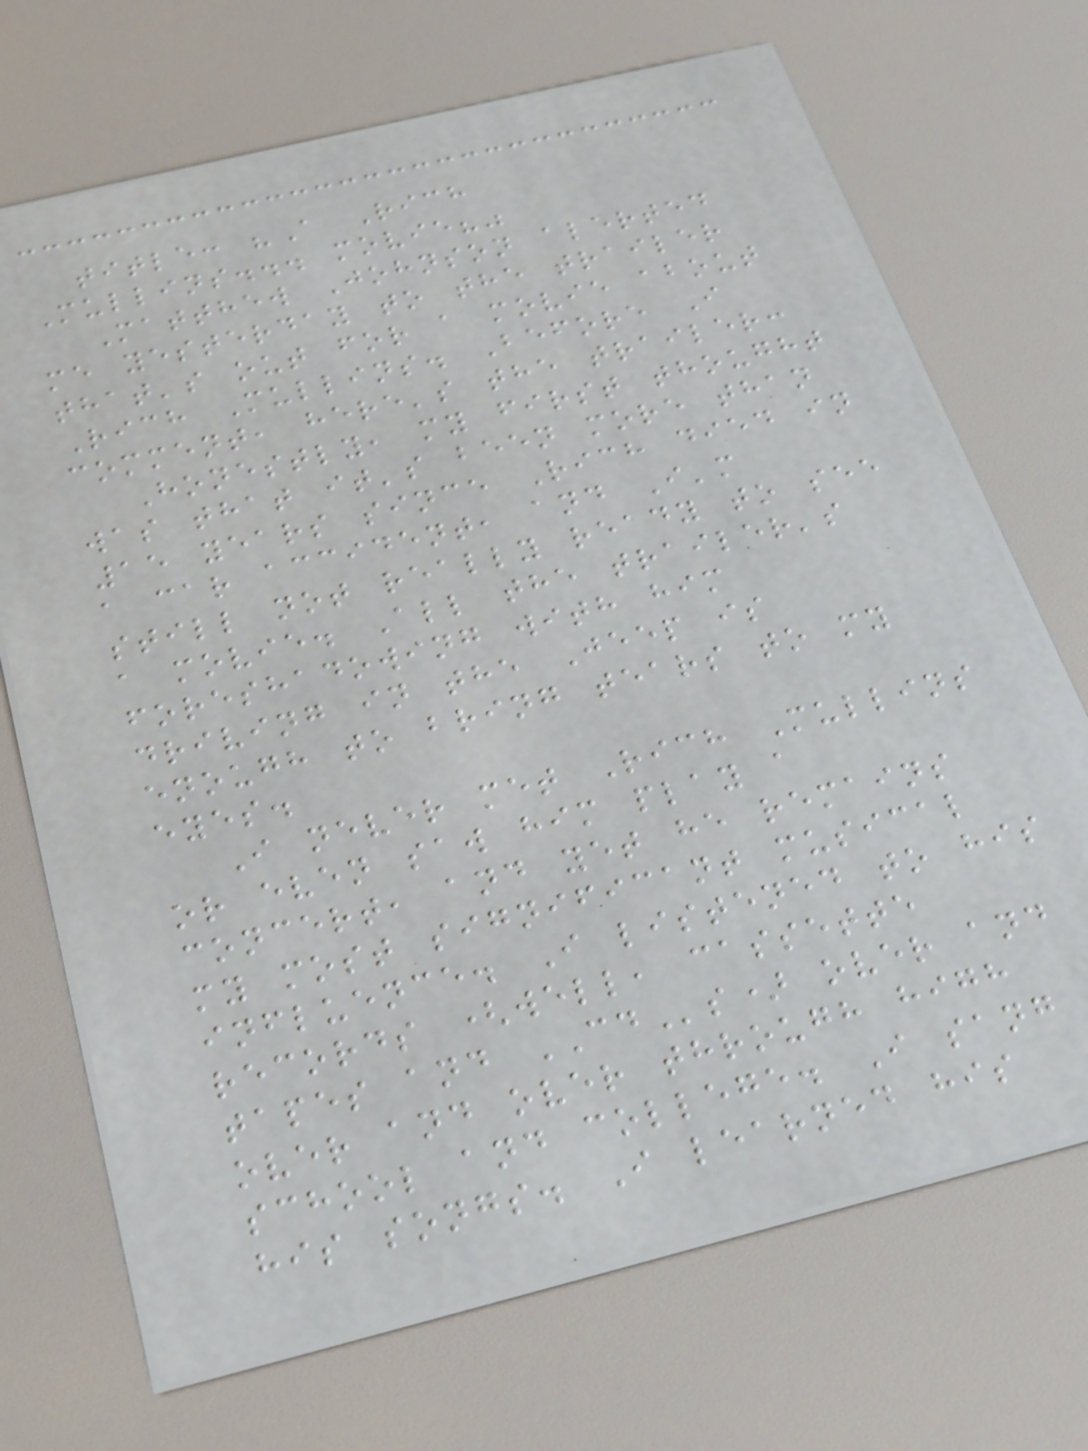title: "A Rich
Mullins... movie?"
Matthew Johnson alerted
me yesterday to the trailer
that's out for a movie about
Rich Mullins. Before I
comment, here's the trailer:
Honestly, my first thought
was that it's been more than
15 years since Rich died in
a car accident, and I'm
still not really ready to see
a movie. All the trailer's
foreshadowing with him
driving in the Jeep is
enough to bring tears to my
eyes.
I never met Rich Mullins
or even saw him play a
concert, and yet he remains
my most significant musical
influence. I listened to his
records (well, cassette
tapes and CDs) over and
over and over through high
school and college. I sang
his songs. I learned his
